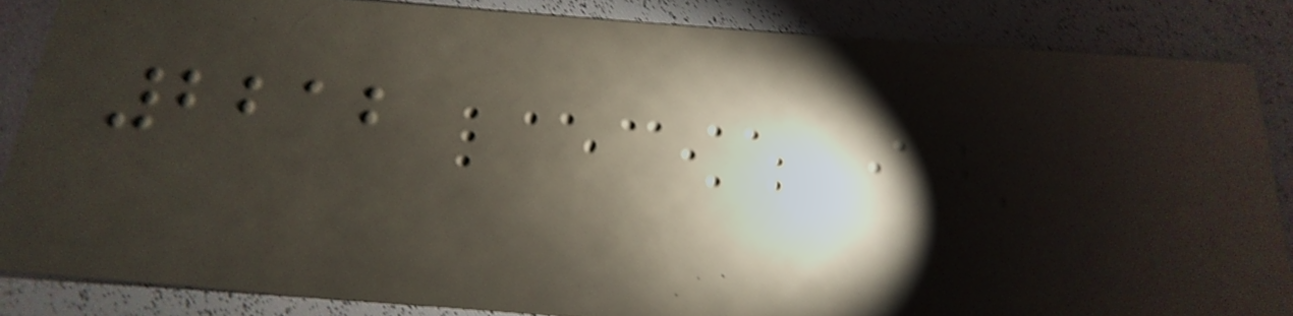2212
